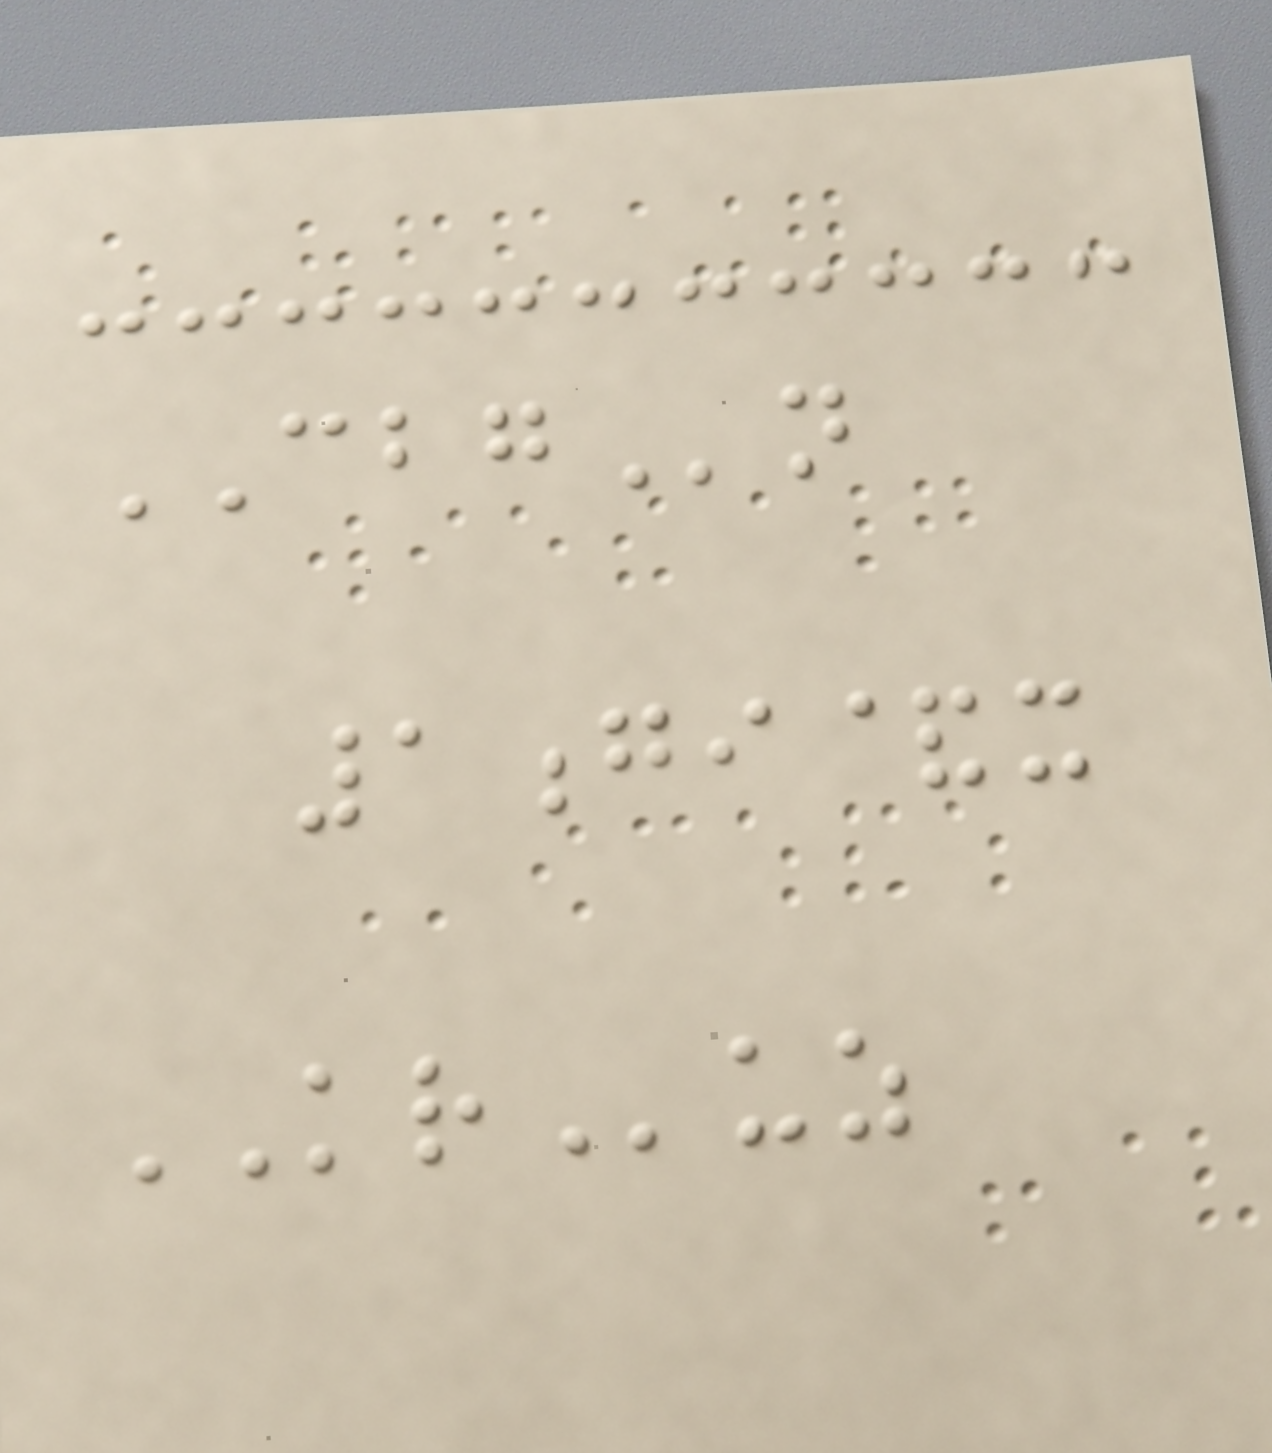CBGn
1gi&x
KRuz
